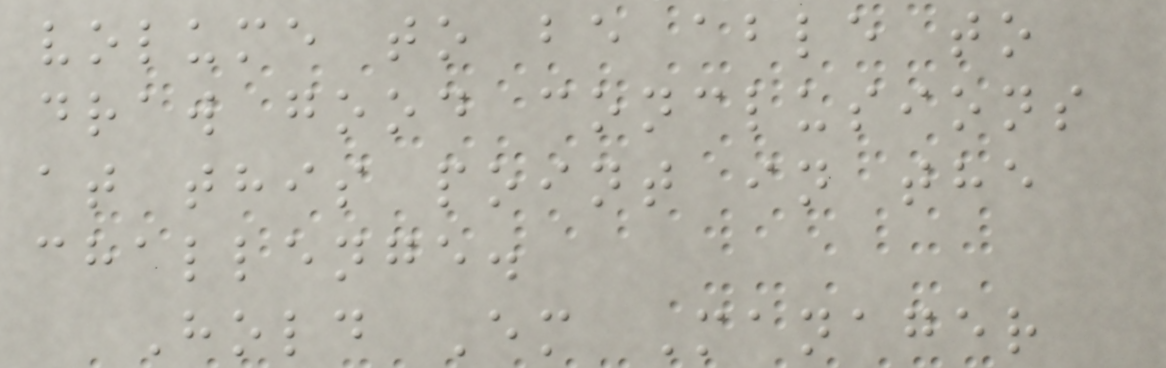volume to be able to
draw good conclusions
at this point in the
challenge.
Hold Em Manager
